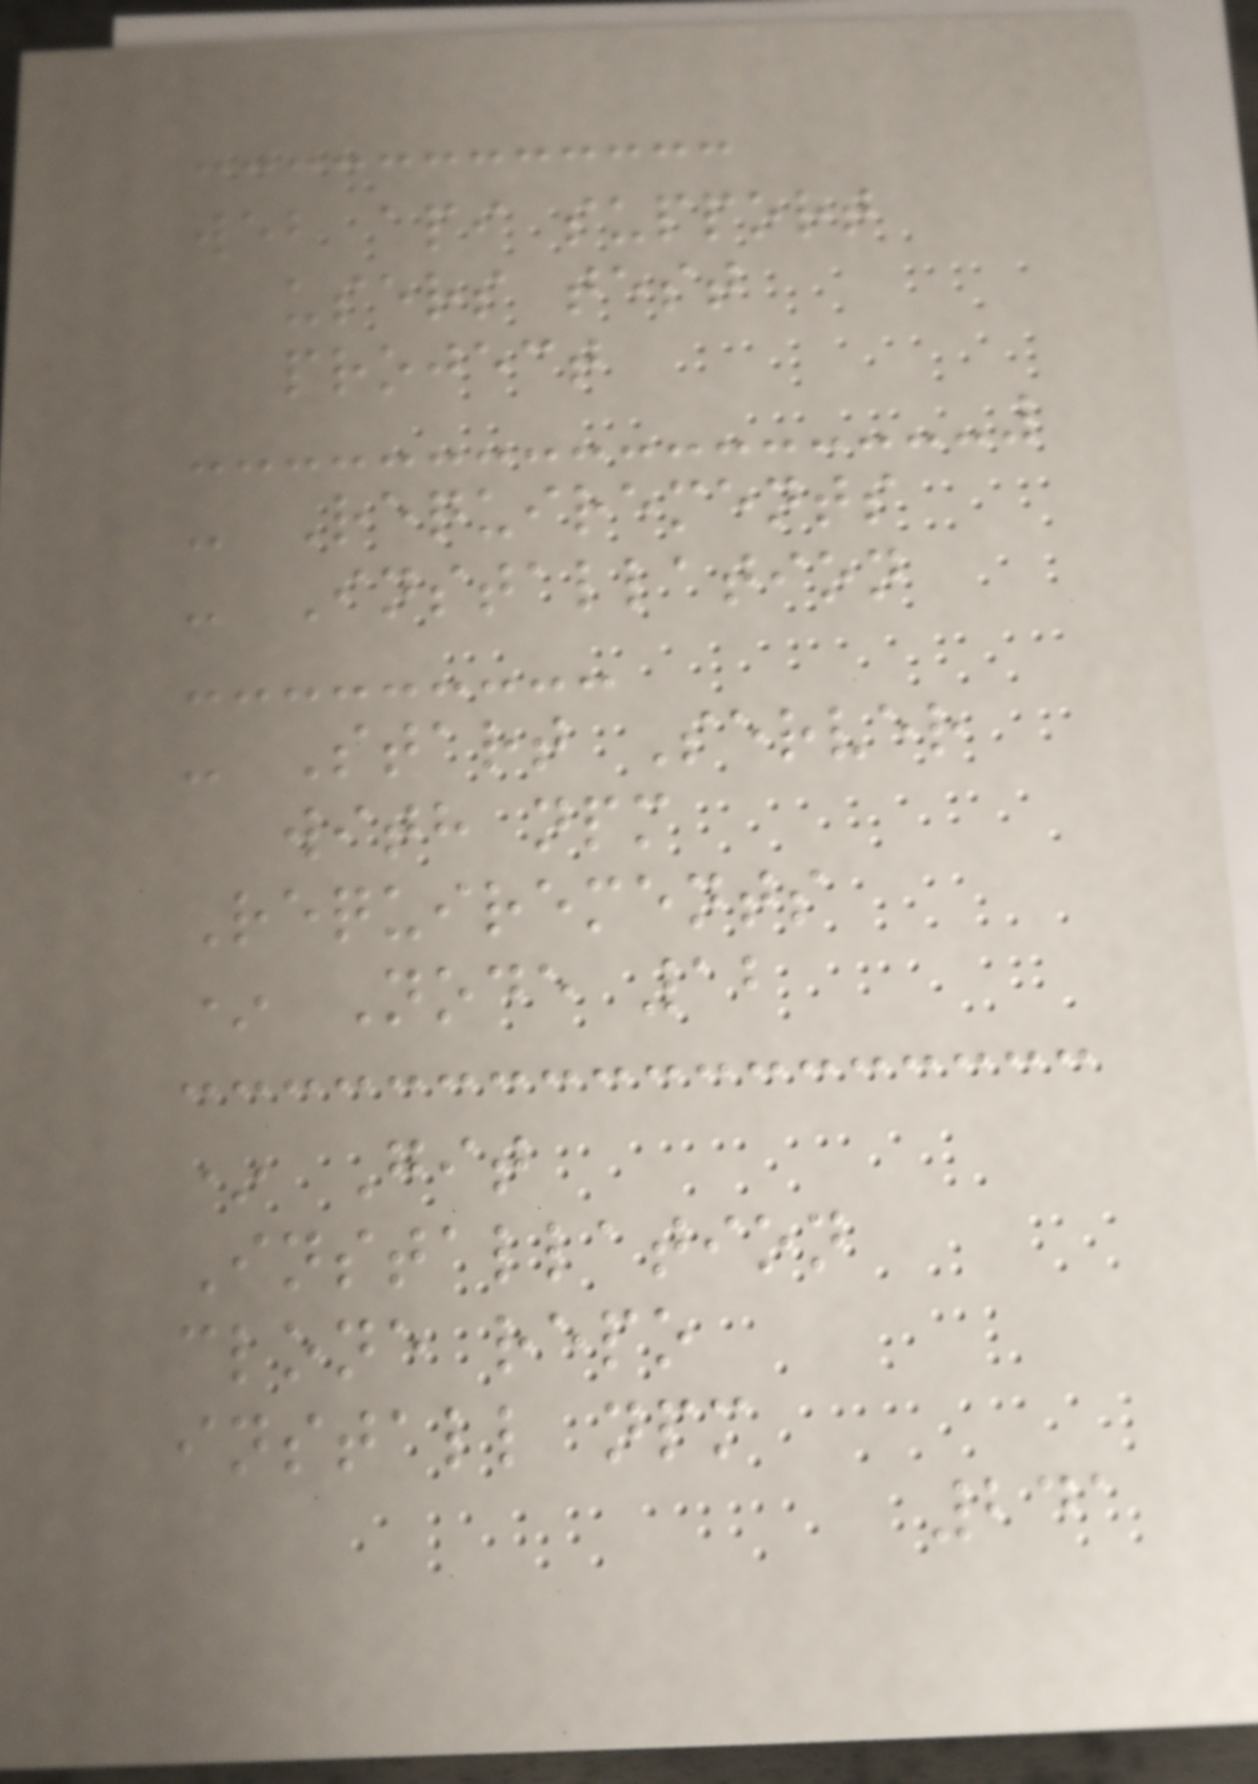web api support
users test
project
- Requirements
- Installation
- Start Server
with npm
Requirements
* Node 12
* Git
Installation
clone repo
install npm
241
